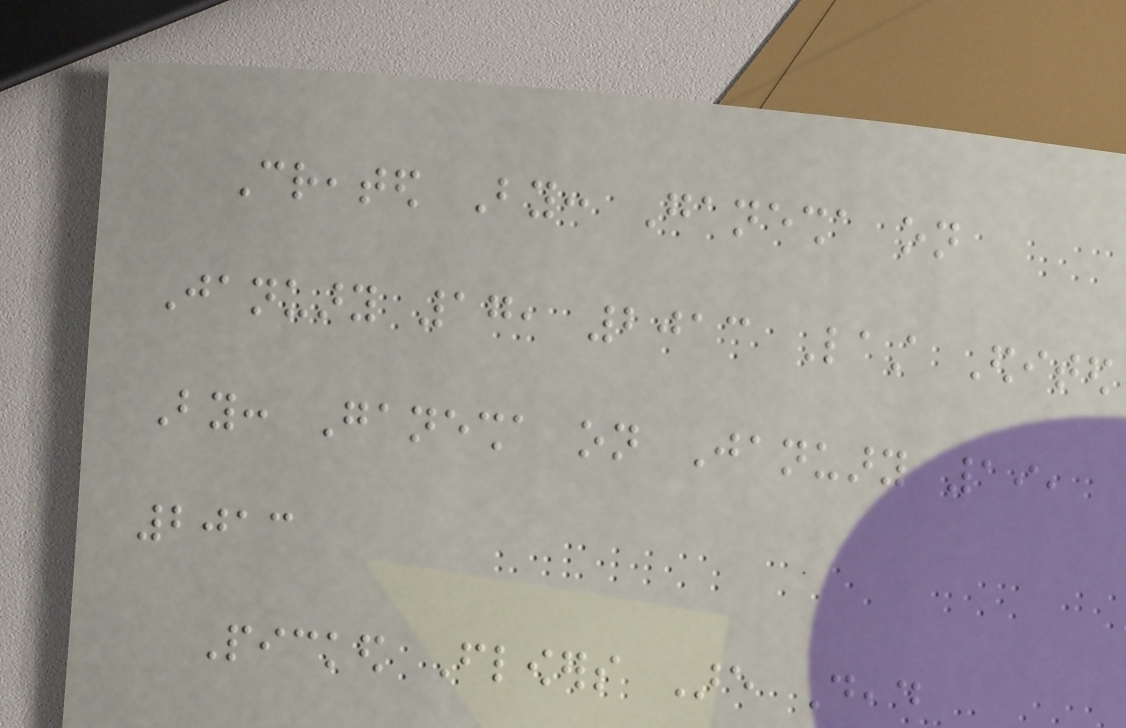Created By: Ganesha on
January 17, 2013 Last Edited
By: Ganesha on January 19,
2013
Picked Flowers Are Dead
